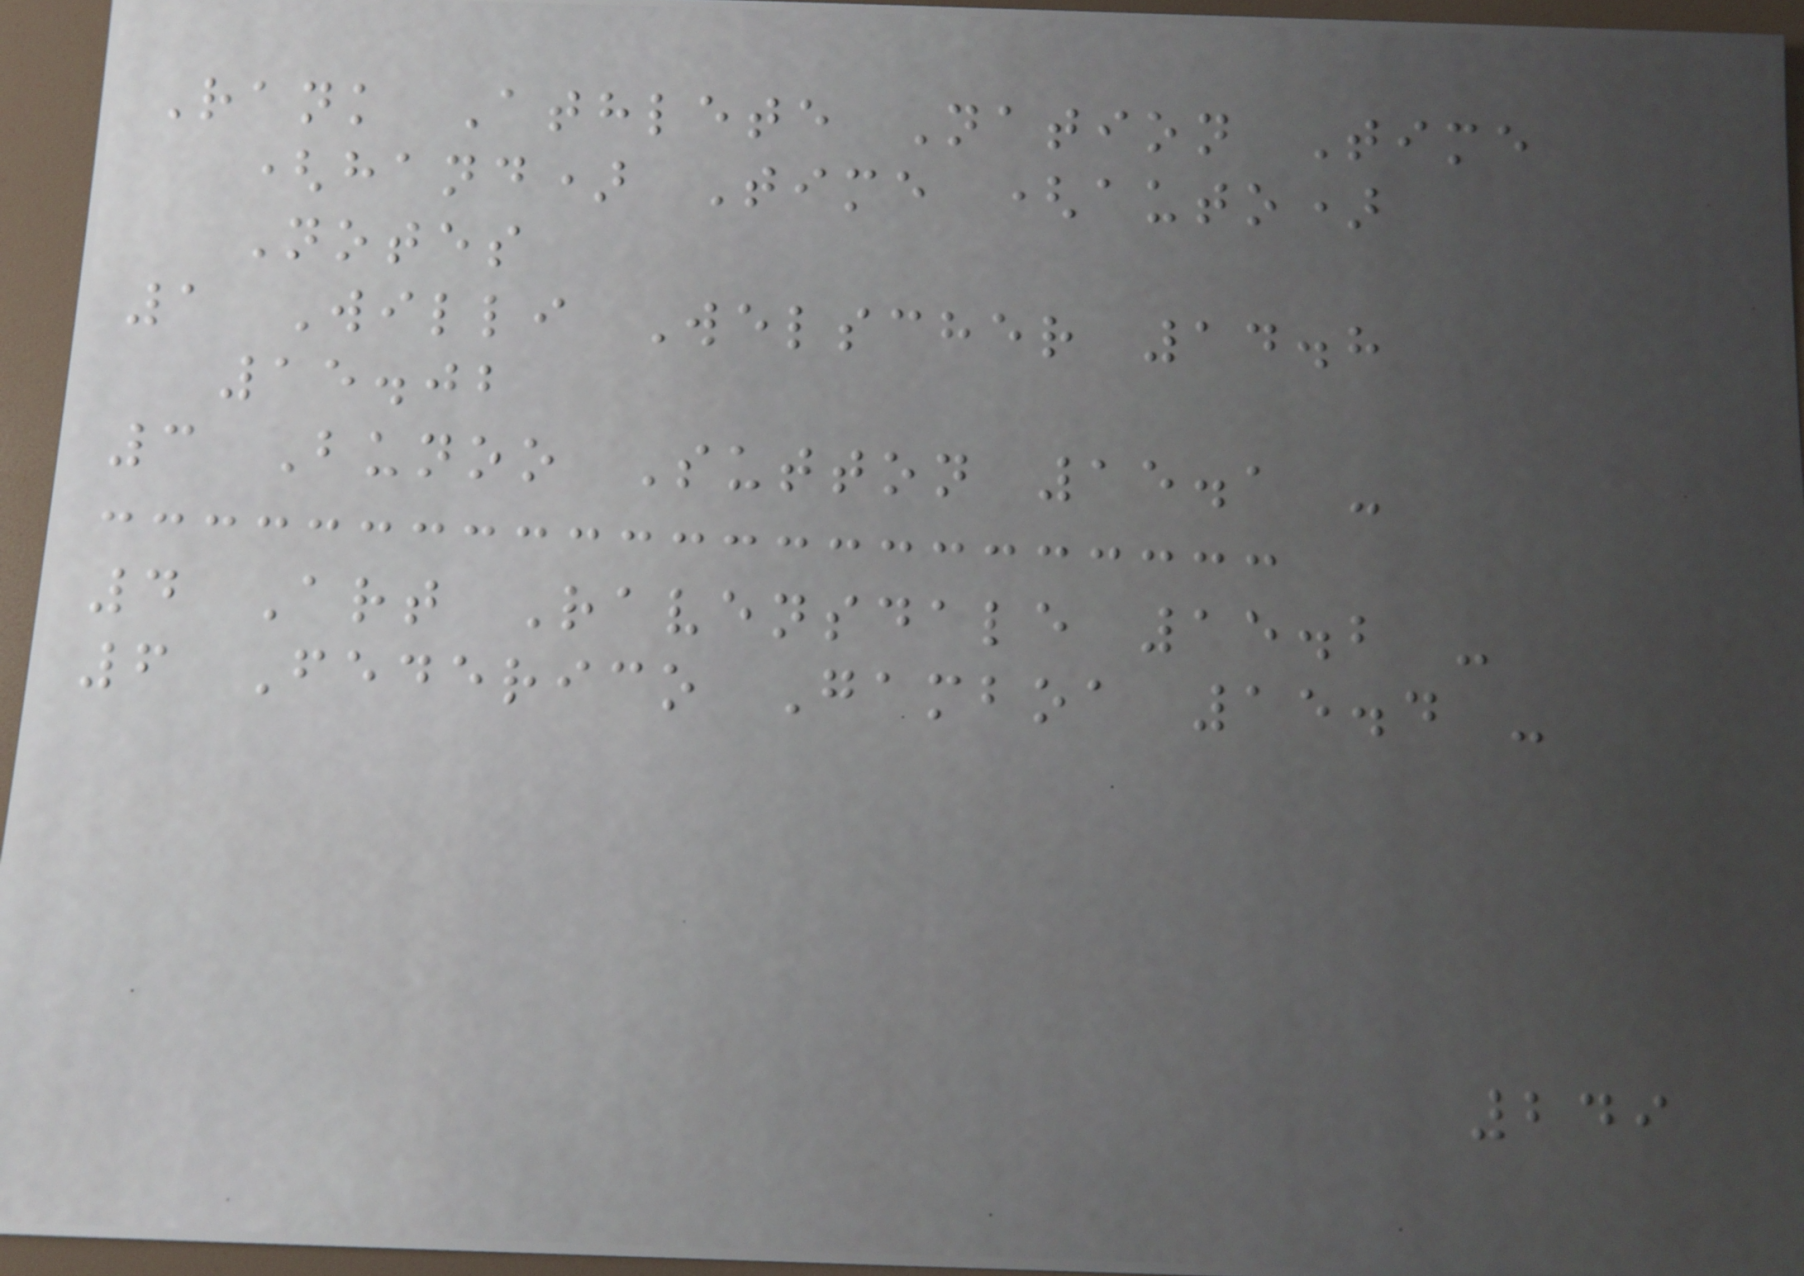Rank Athlete Nation Time
(hand) Time (auto)
Notes
1 Willi Welscher 14.8
15.02
3 Bunoo Sutton 15.1 -
4 Art Ravensdale 15.2 -
6 Federico Gamboa 15.4 -
249
